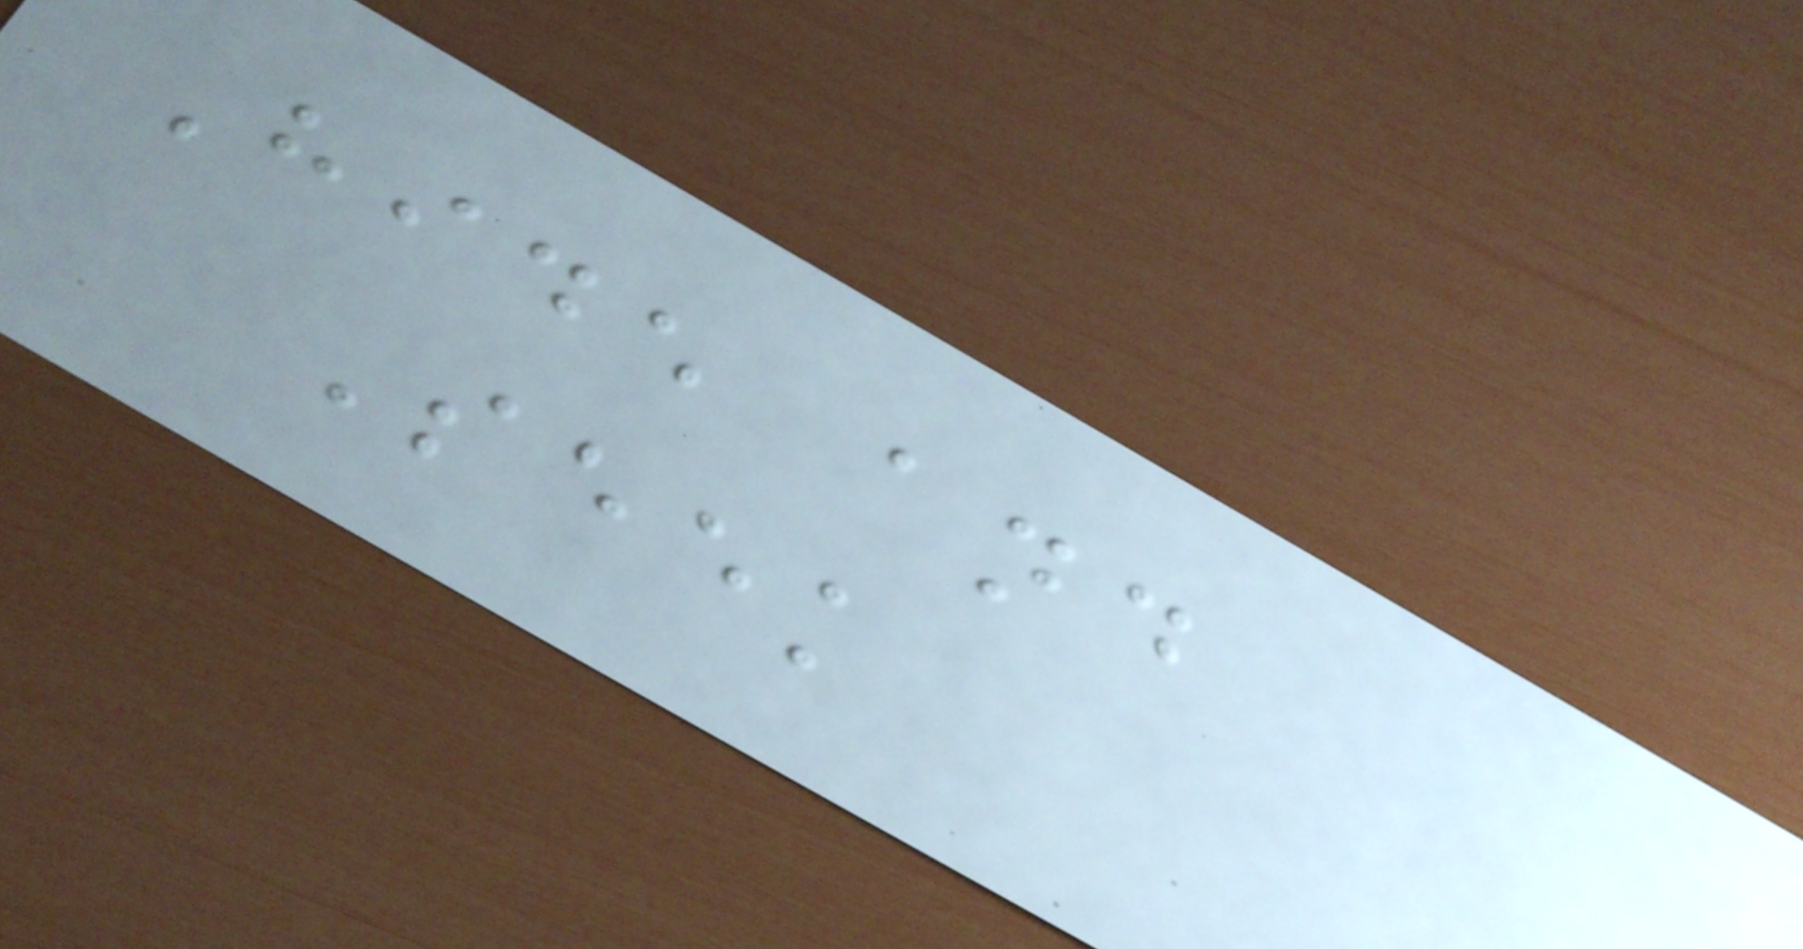Hide and
Seek
